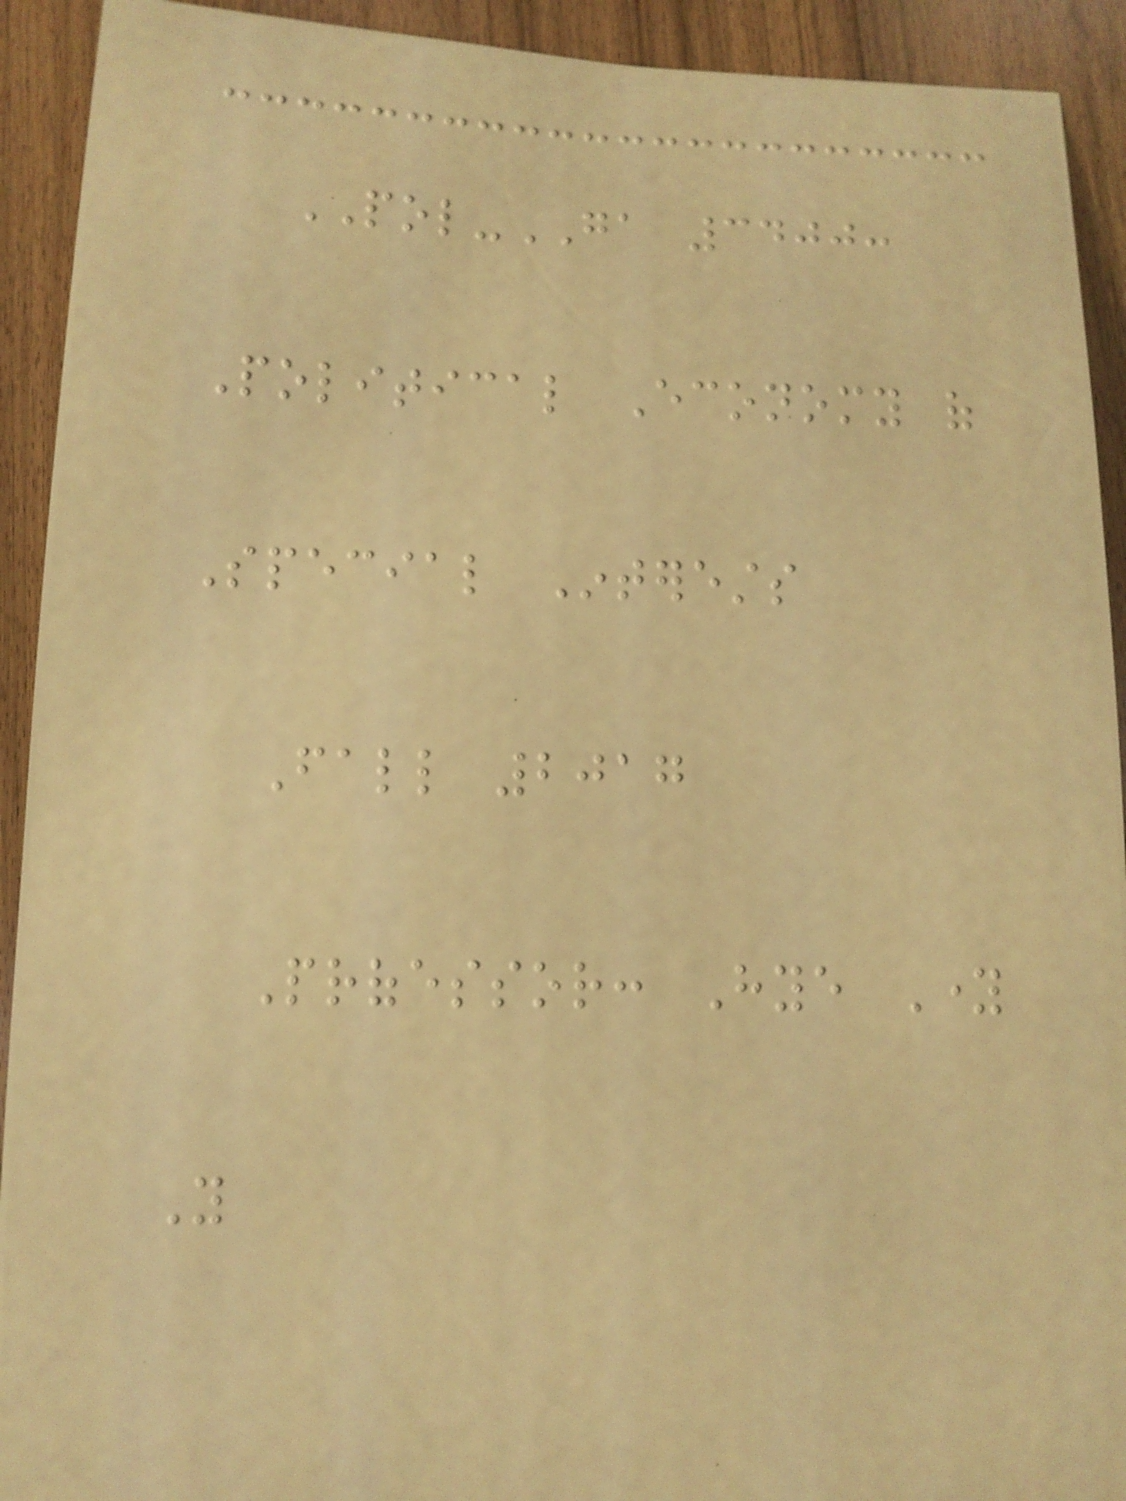POL-GA 3400:
Political Economy of
Special Interests
Fall 2017
Professor: Hye Young
You
